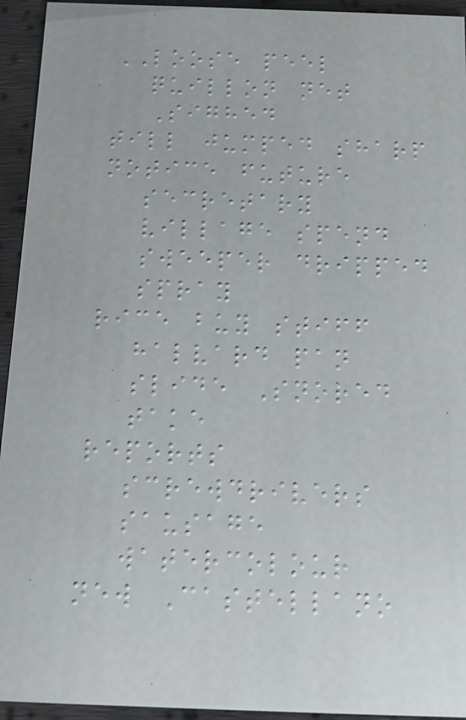LOOSE peel
quillon net
Sighed
till jumped sharp
notice future
secretary
village spend
sweeper dripped
spray
rice buy stiff
halvard pan
slide Snored
take
reports
screwdrivers
sausage
watercolour
new Castellano
